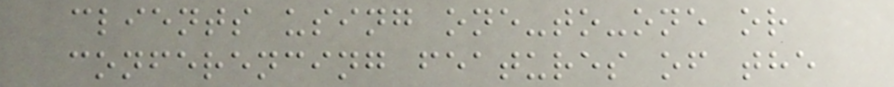clients using one-to-one or
conferencing features of the
